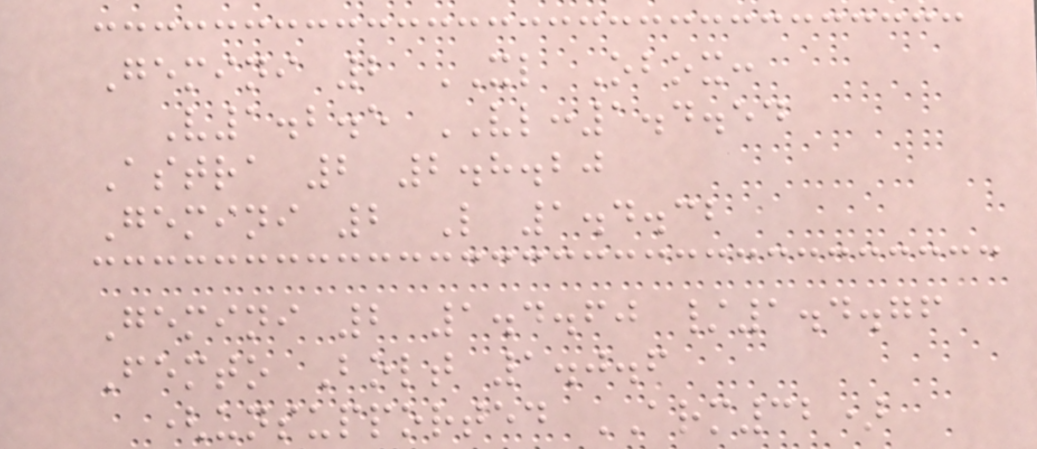Gemini 2 XL Obox:
V1.2.5 VL:1.4.54
Astra 2 2.8.20
Gemini 2 L 1.4.32
Gemini 2 1.4.60 /1.4.76
Femto Bolt 1.0.6
(unsupported ARM32)
